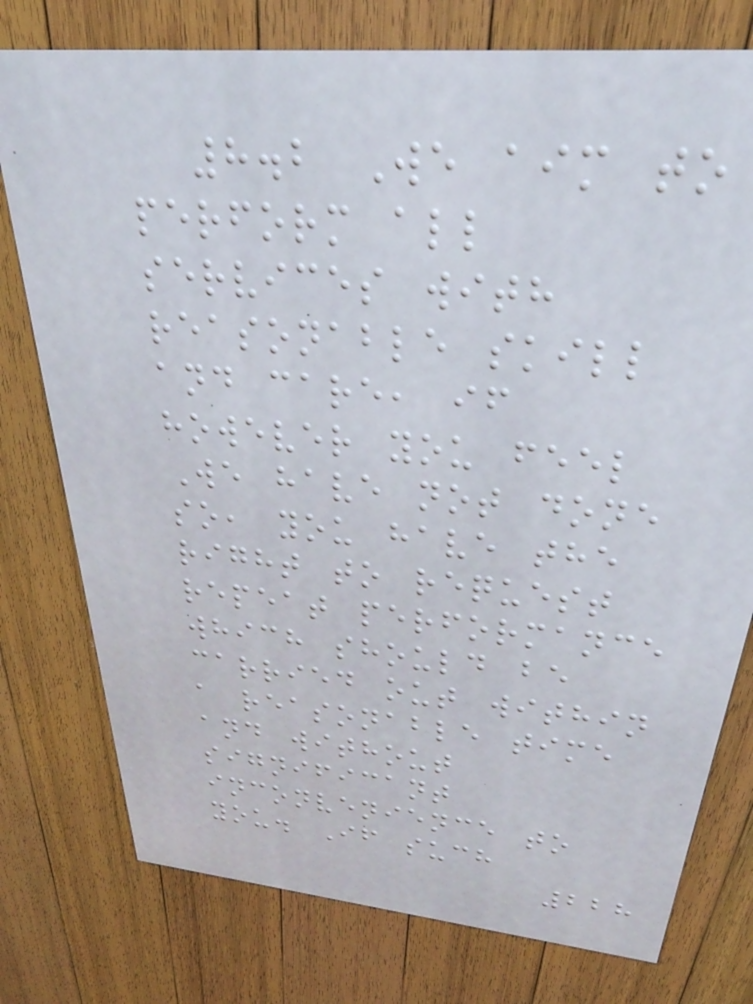8.2 We aim to
perform all
services with
reasonable skill
and care, if
however you feel
We have not done
so, you have the
right to request
repeat performance
which should be
carried out within
a reasonable time
and without
significant
inconvenience to
you. If such
228
